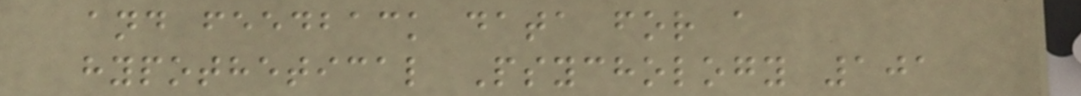and feedback data for a
hypothetical Psychology 101
